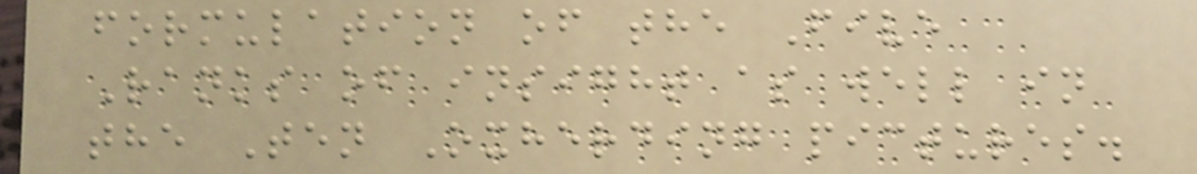formulation of the Five
Ranks of insight as well in
the Ten Oxherding pictures.
